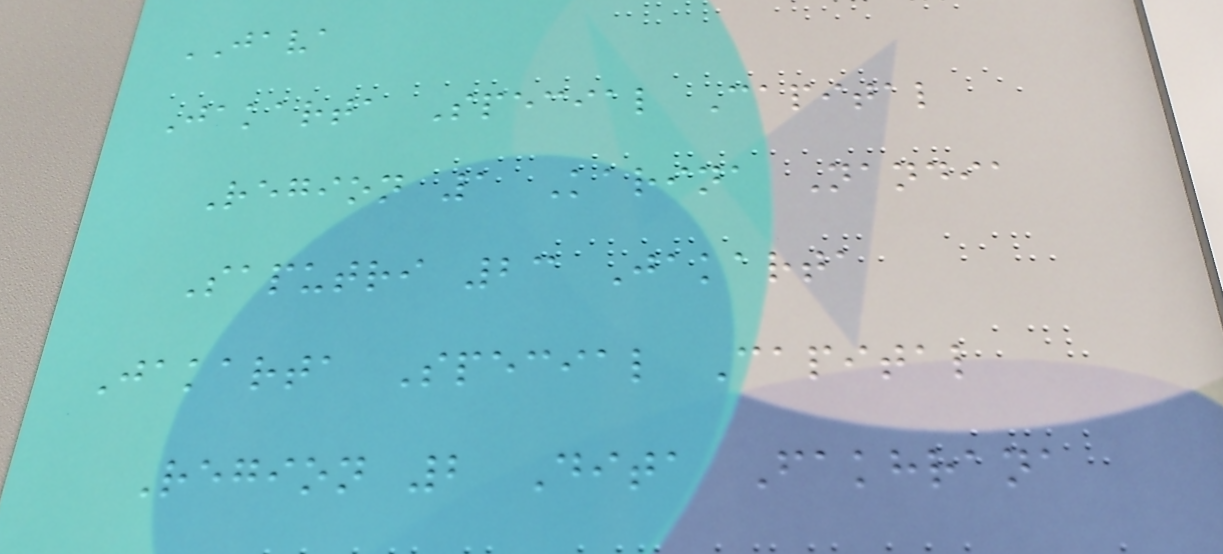JAVA
Jakarta Special Capital
Region 1 Karina Nandia
Saputri 23 Jakarta
Jakarta Special Capital
Region 2 Dita Fakhrana
